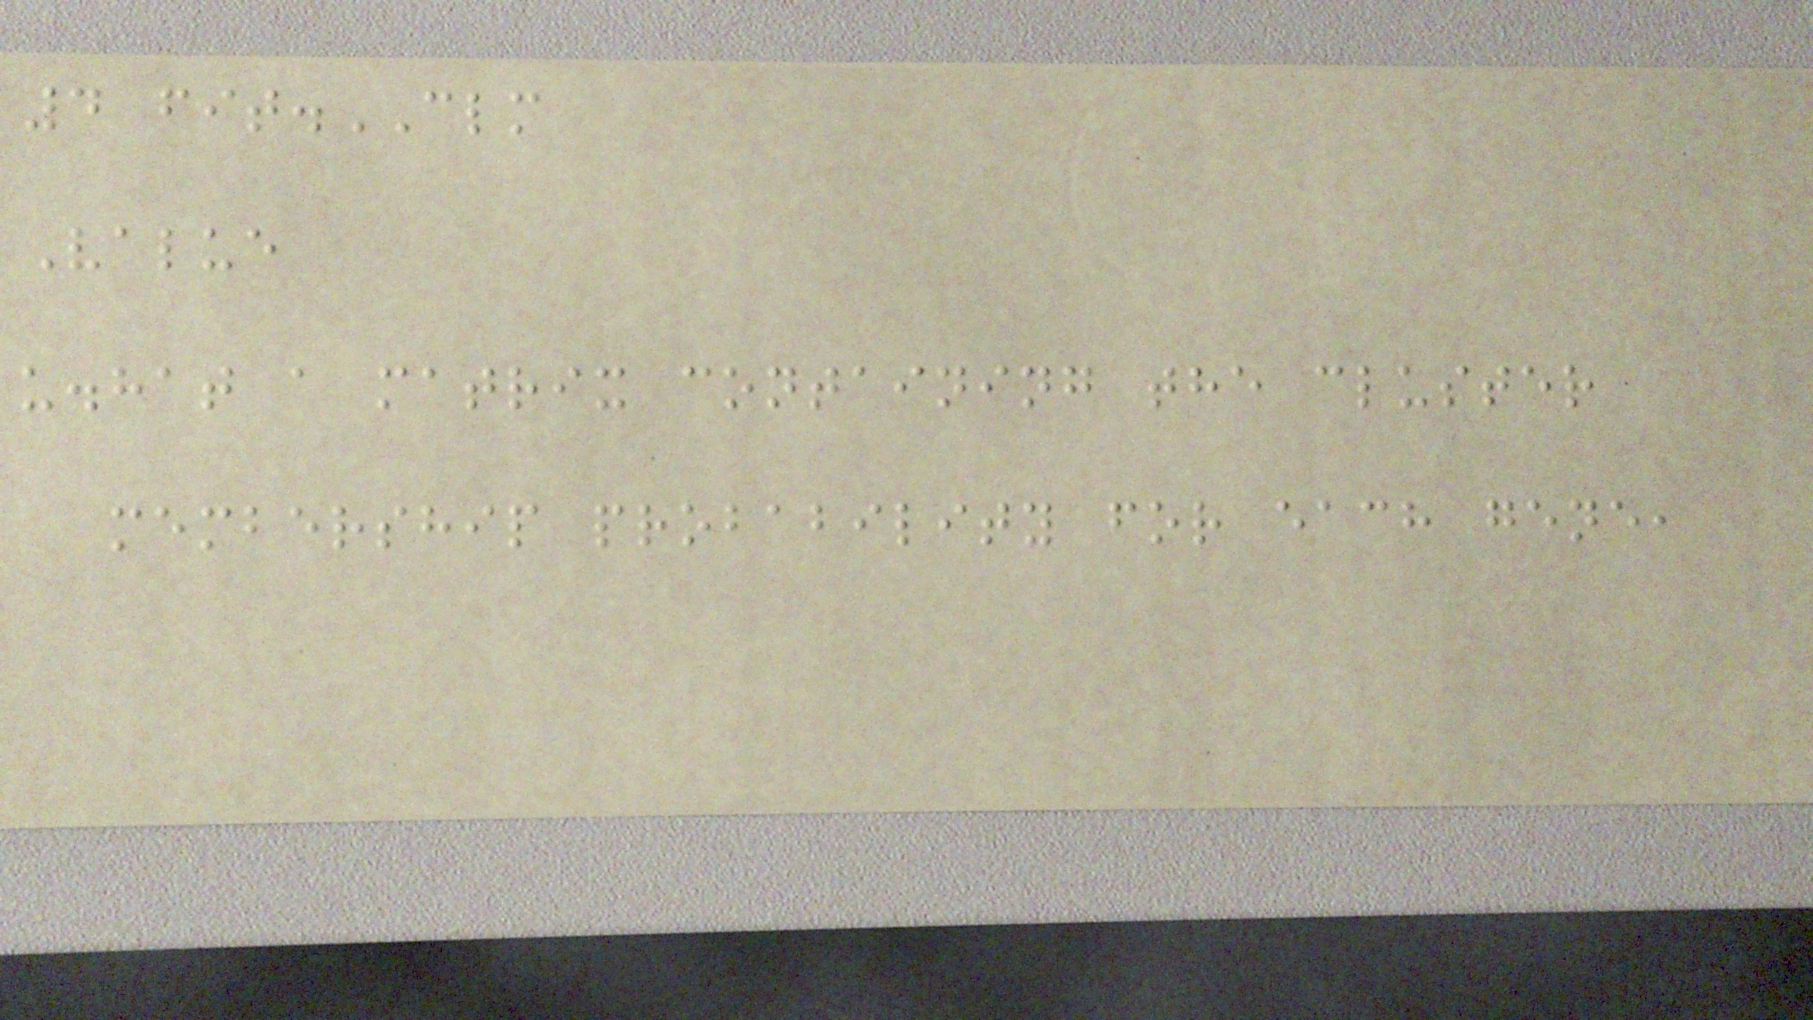4 fit.CLM
Value
u.hat a matrix containing the cluster
membership probability for each gene,
